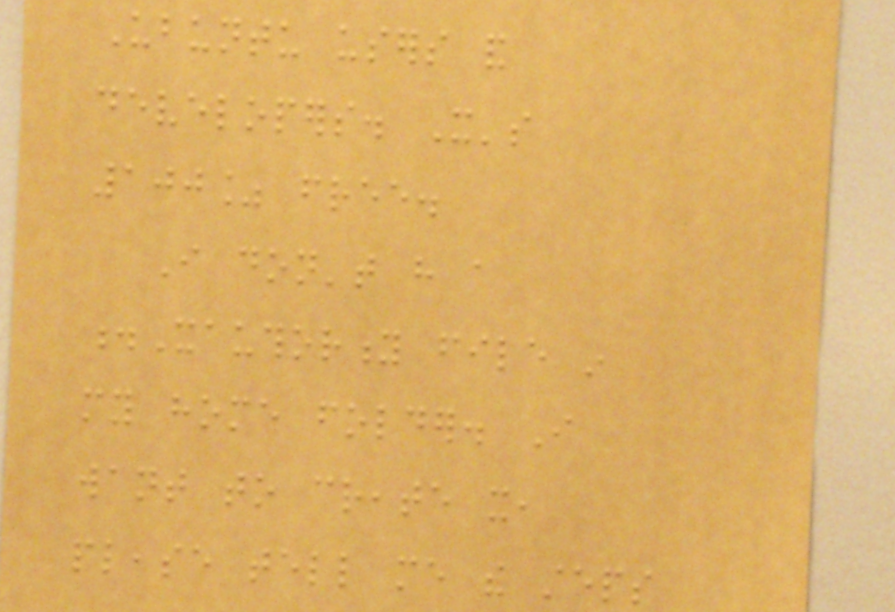Ubuntu users and
developers. It's
100% free.
I don't have a
.Xauthority file in
my home folder. I
want to create it,
please tell me the steps
